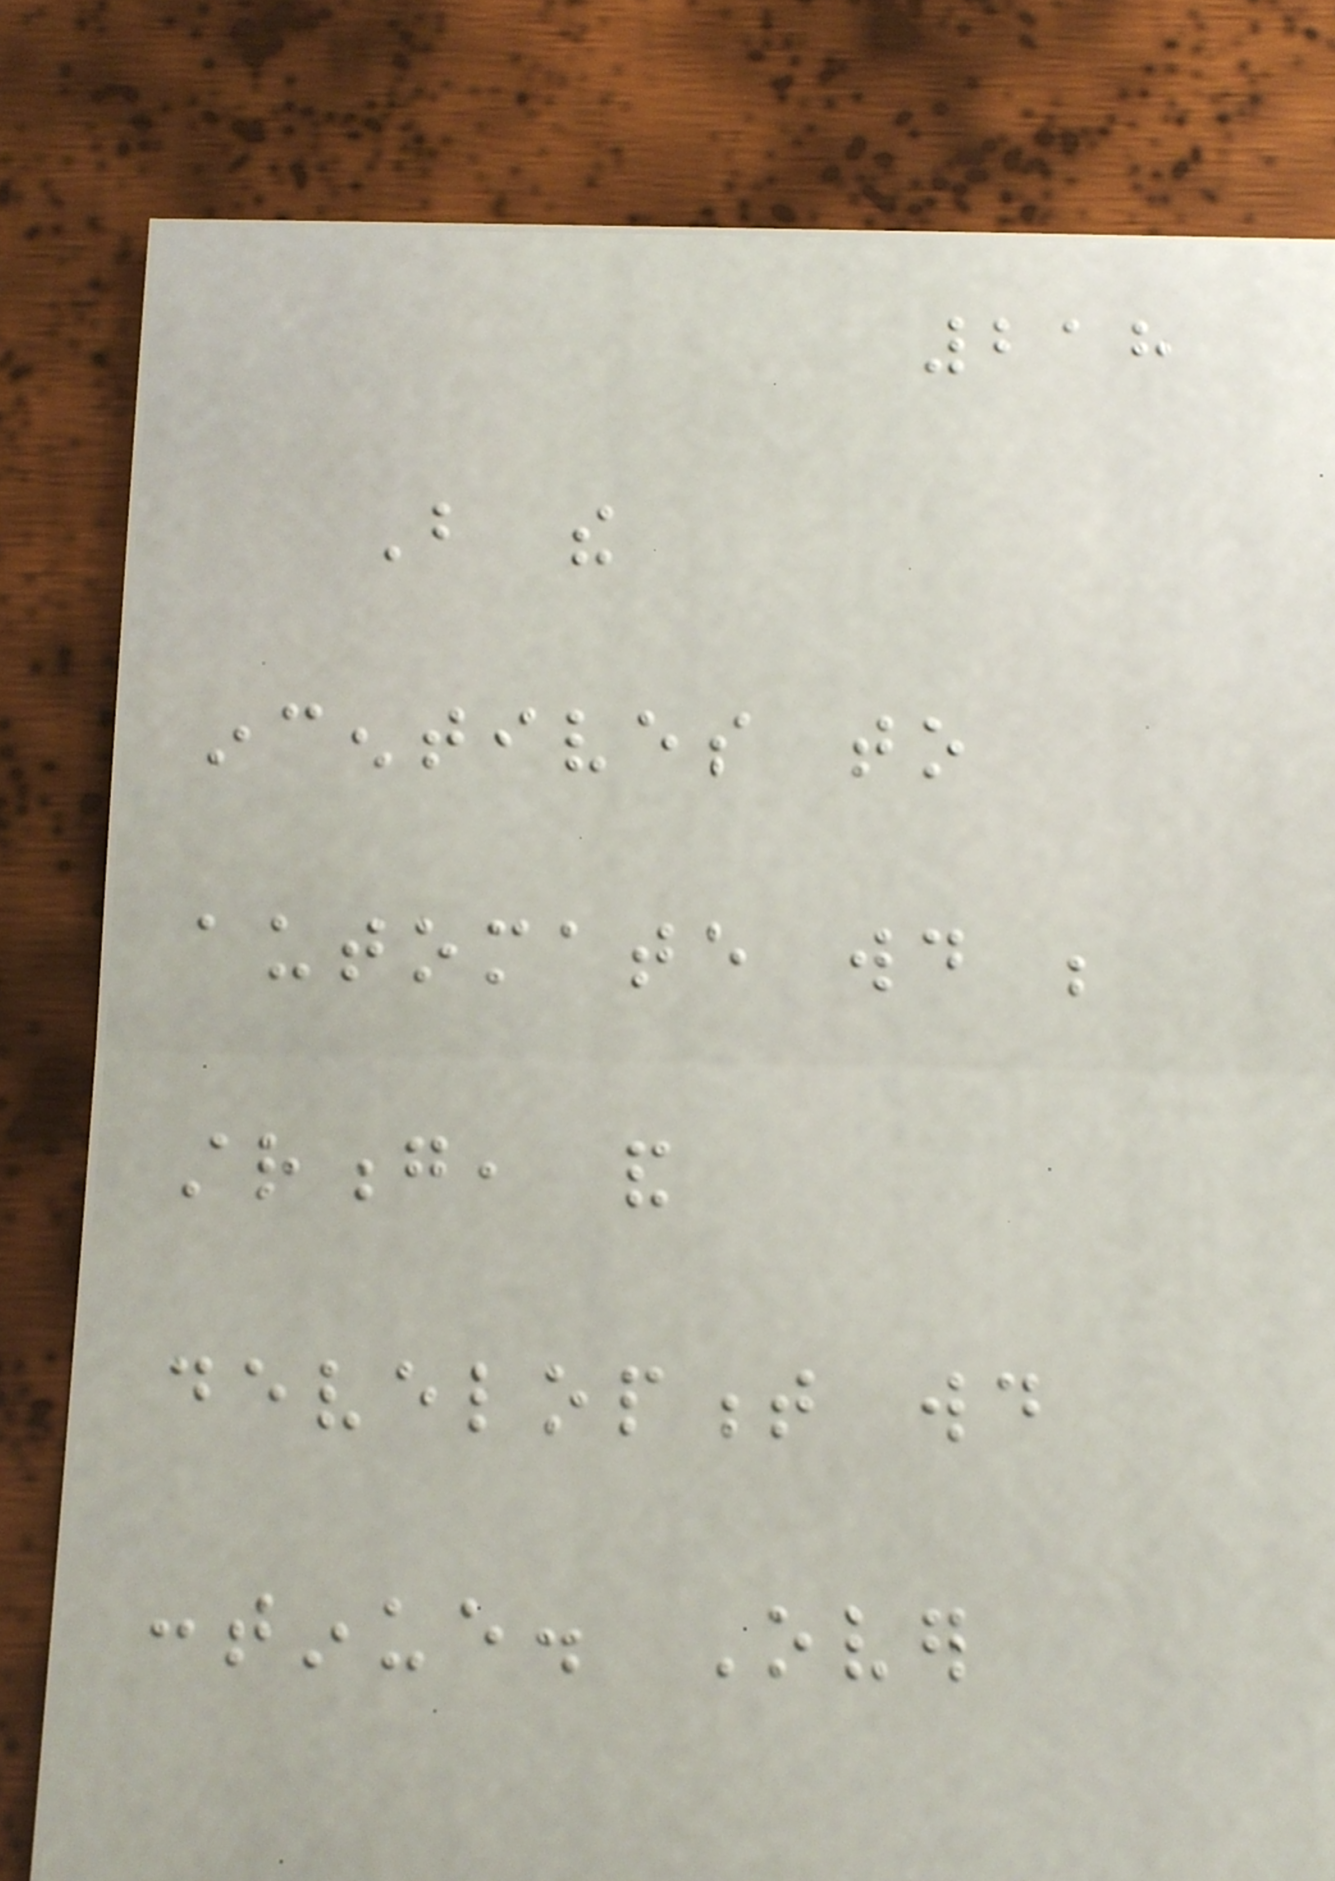218
But the
incentives to
automate would be
strong, and
development would
continue. Over
